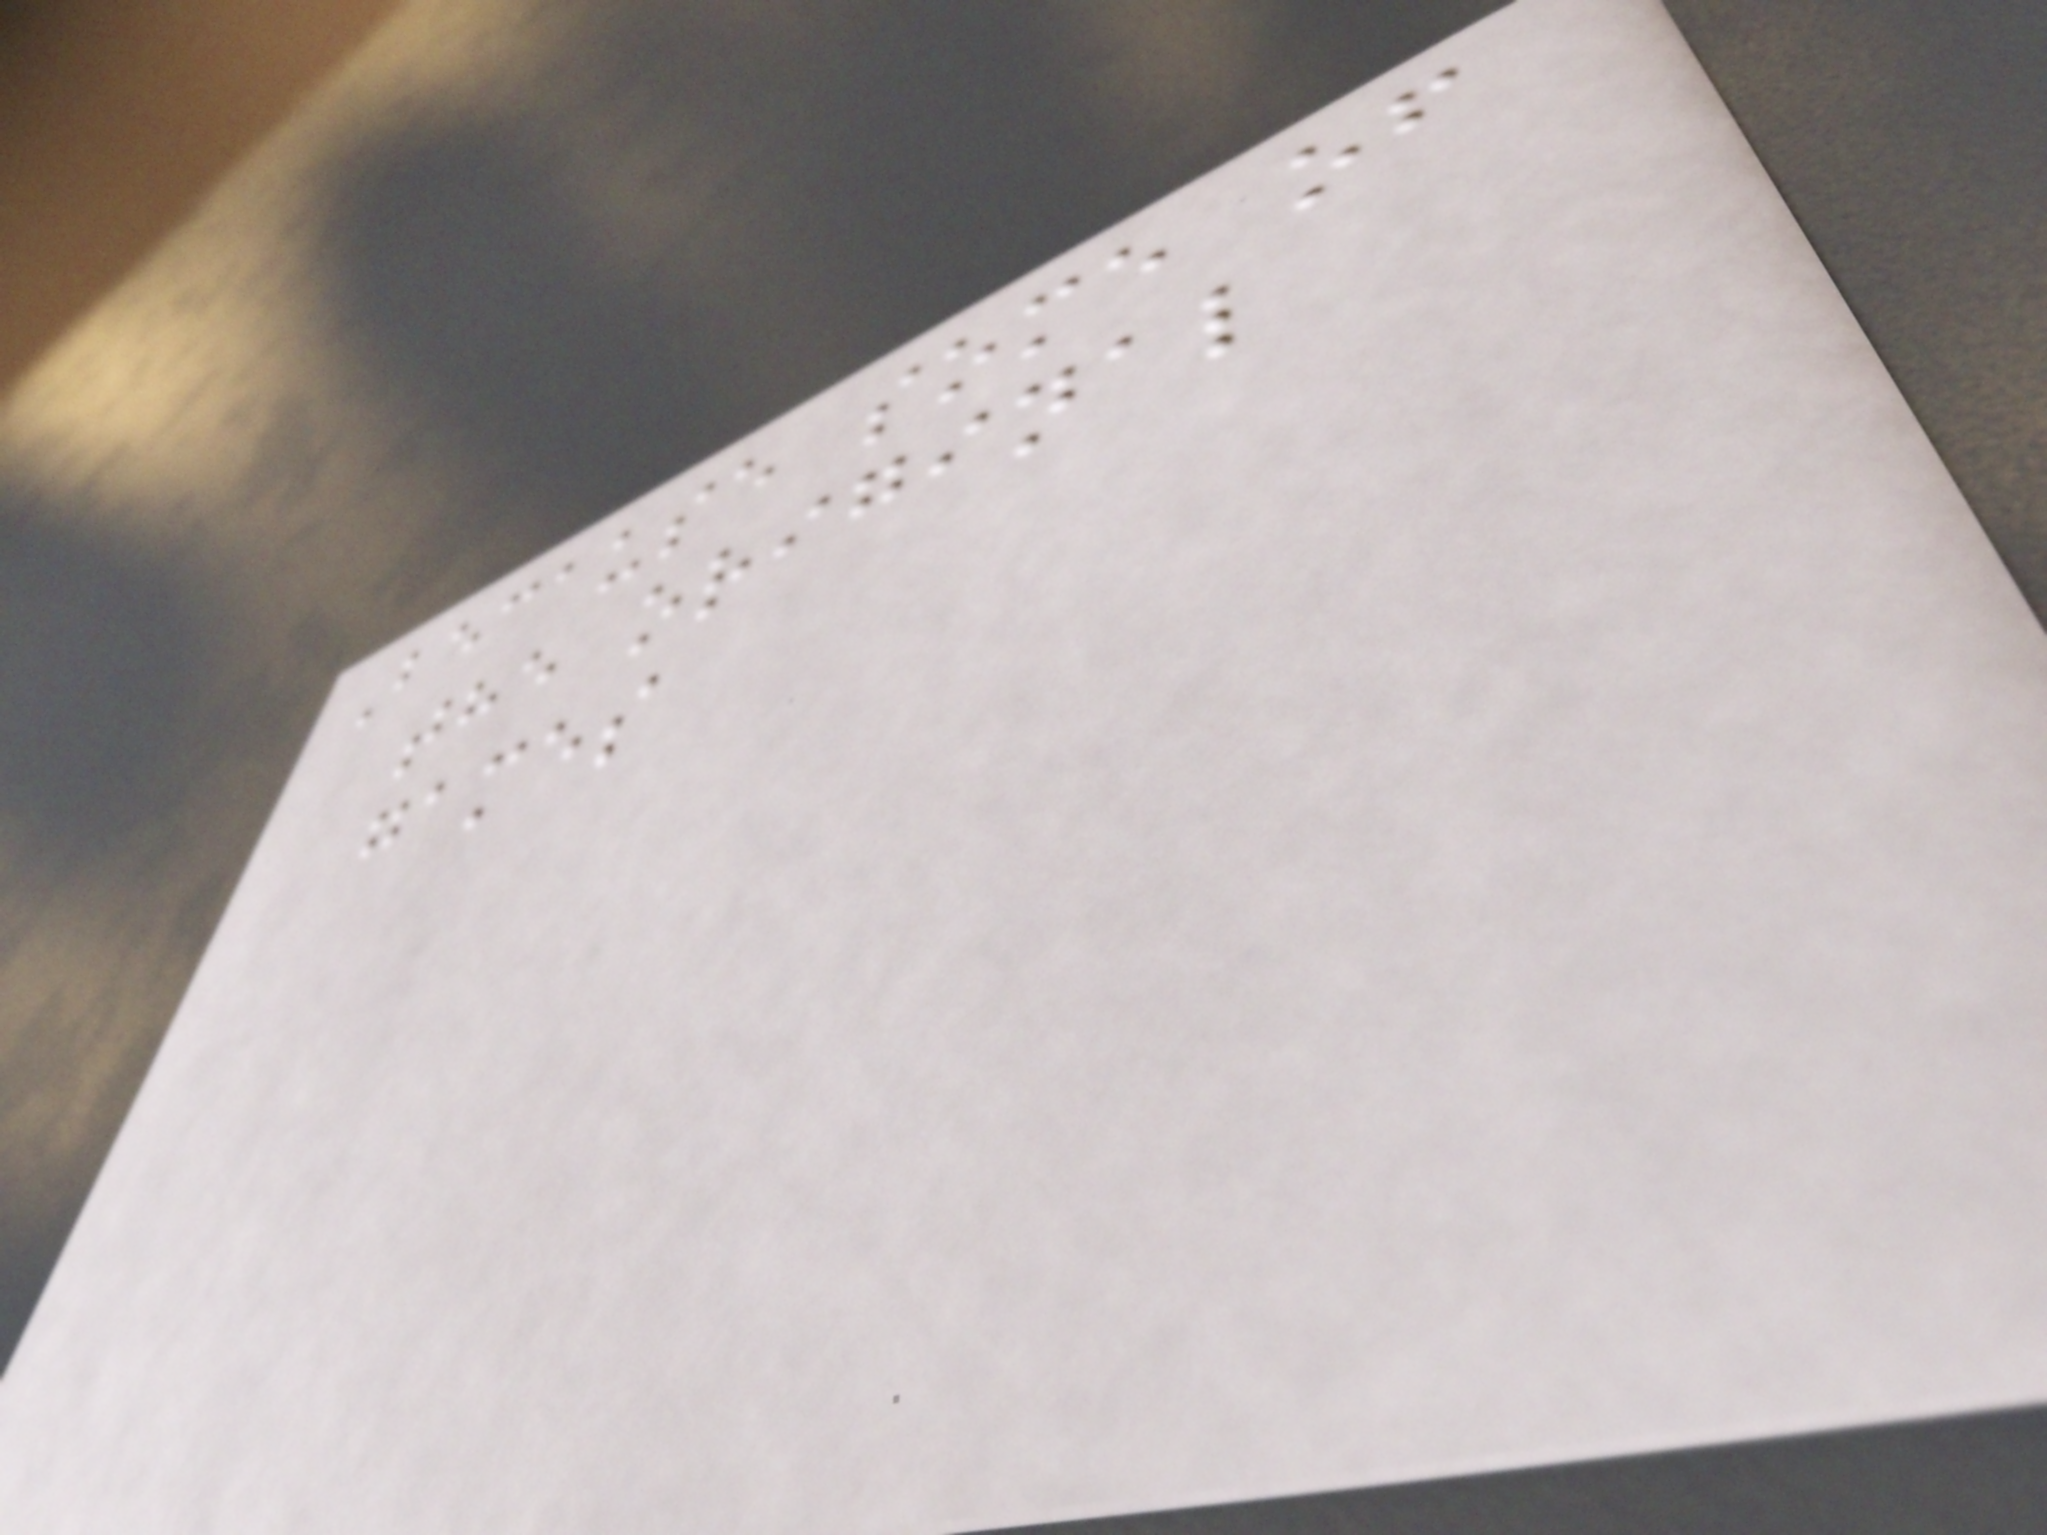Because some of
the original
games
